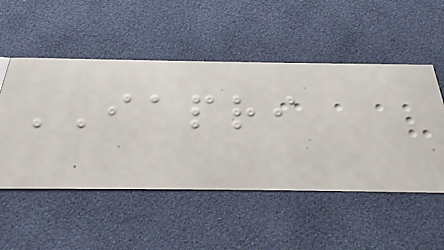IAPRI
